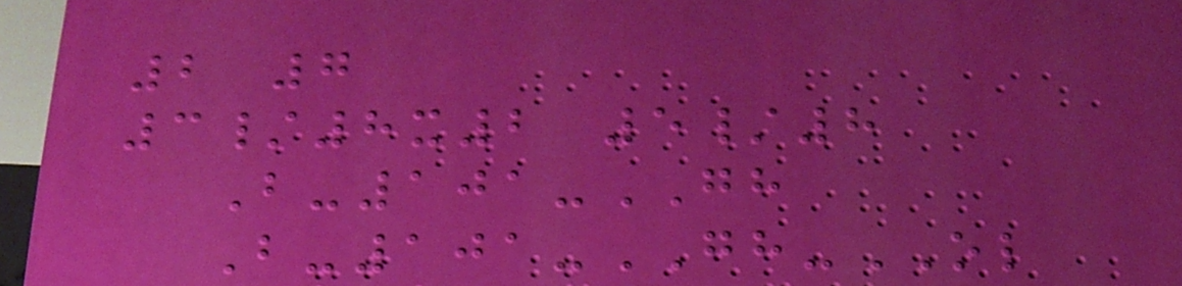2 7
3/8x2 5/8
B-101-GH
B-101-GH-OL
